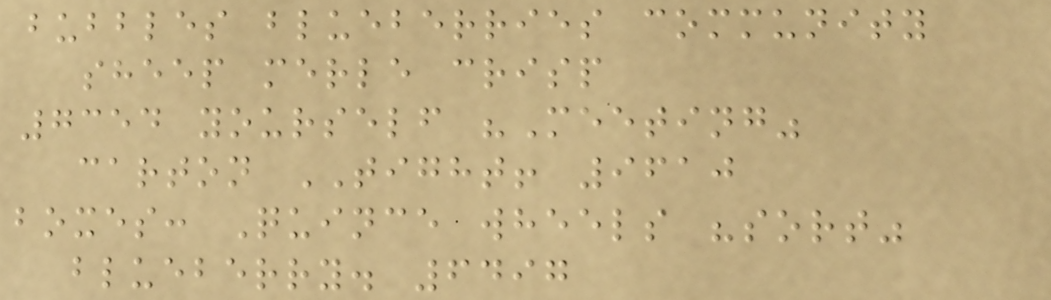bubbles blueberries community
sheep merle crisp
7354 yourself "Meeting"
carton TIGHT! 9610
boxes: Quince wheels "sort"
blueberry. 6497
